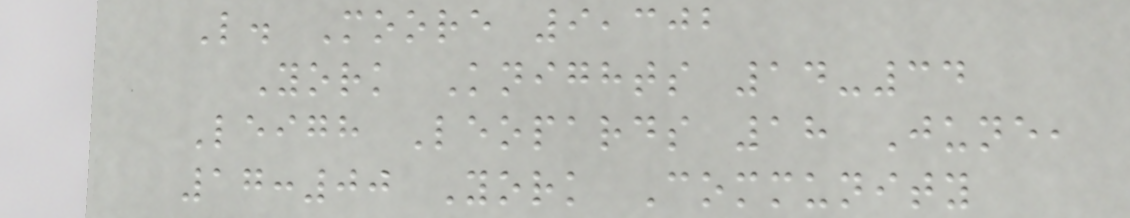L. Moore 9,302
York Knights 14-34
Leigh Leopards 18 June,
17:00 York Community
